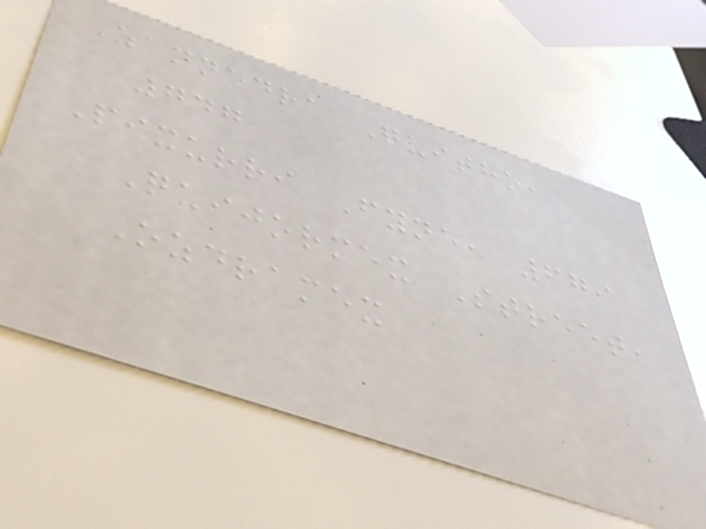Zannedra Quitho,
747
Pixurri Fyne, 679
Quijormex Street,
Ozdramex
